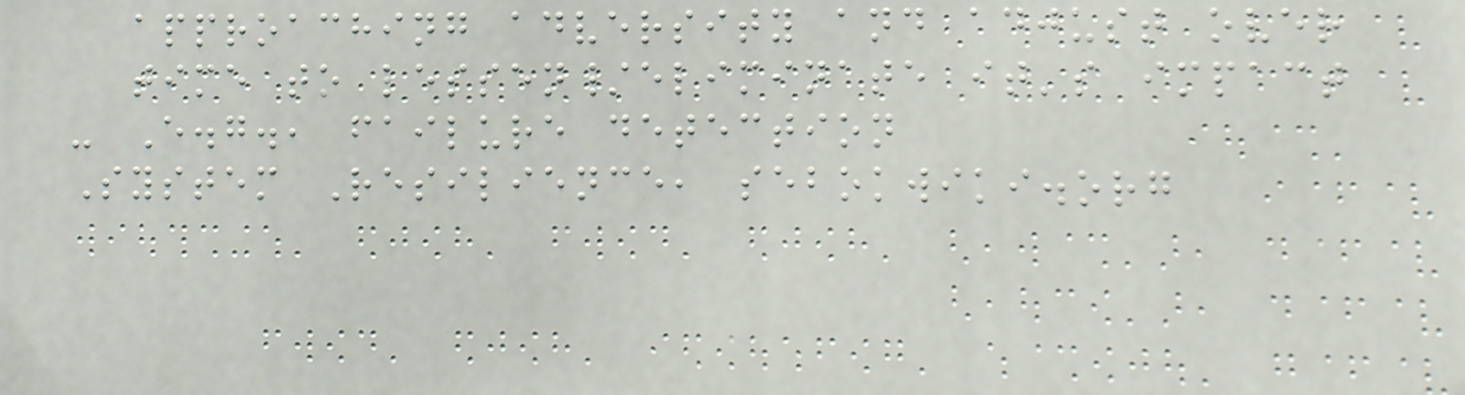approaching adversity and adjust over
time to lessen/eliminate it's impact
- E.g., failure detection
System Resilience, sebokwiki.org
